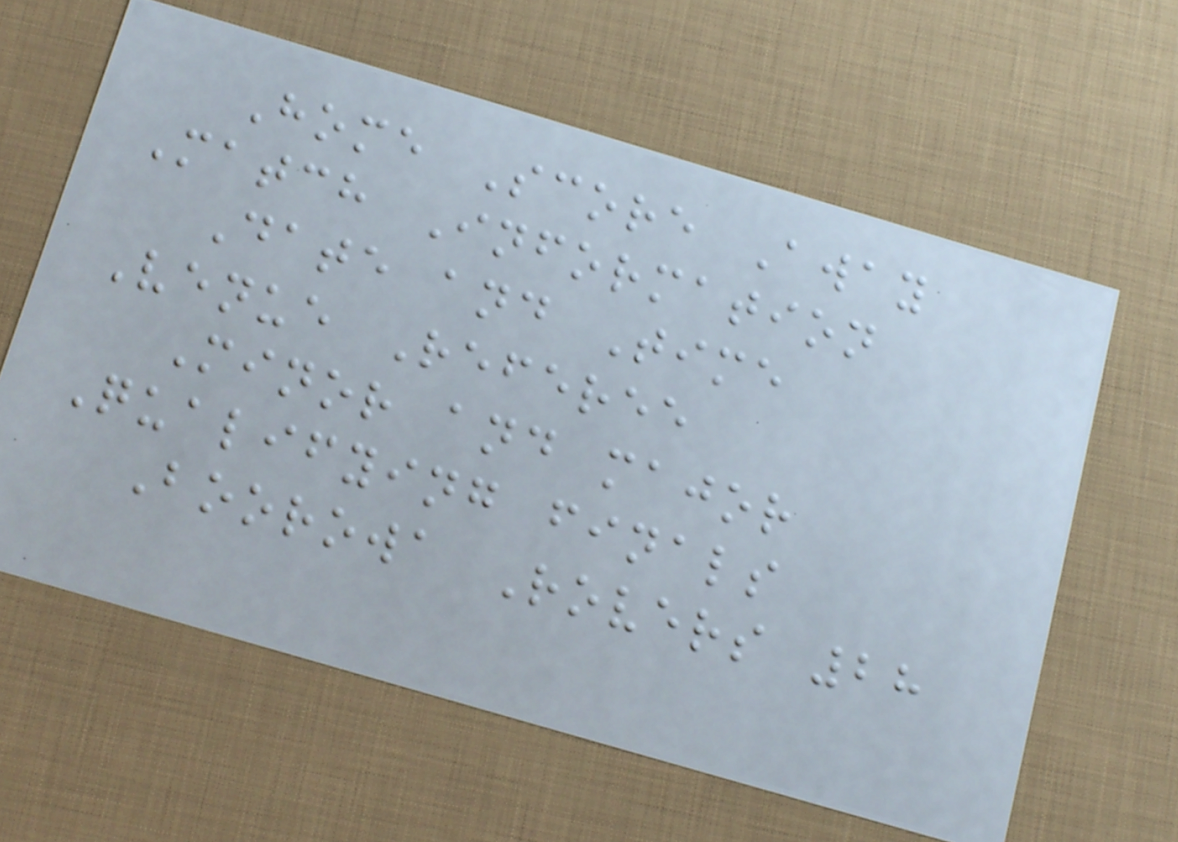Home Score Away
Match Information
Date and Time
Venue Referee
Minor and major
Qualifying finals
Boorowa Rovers 28
